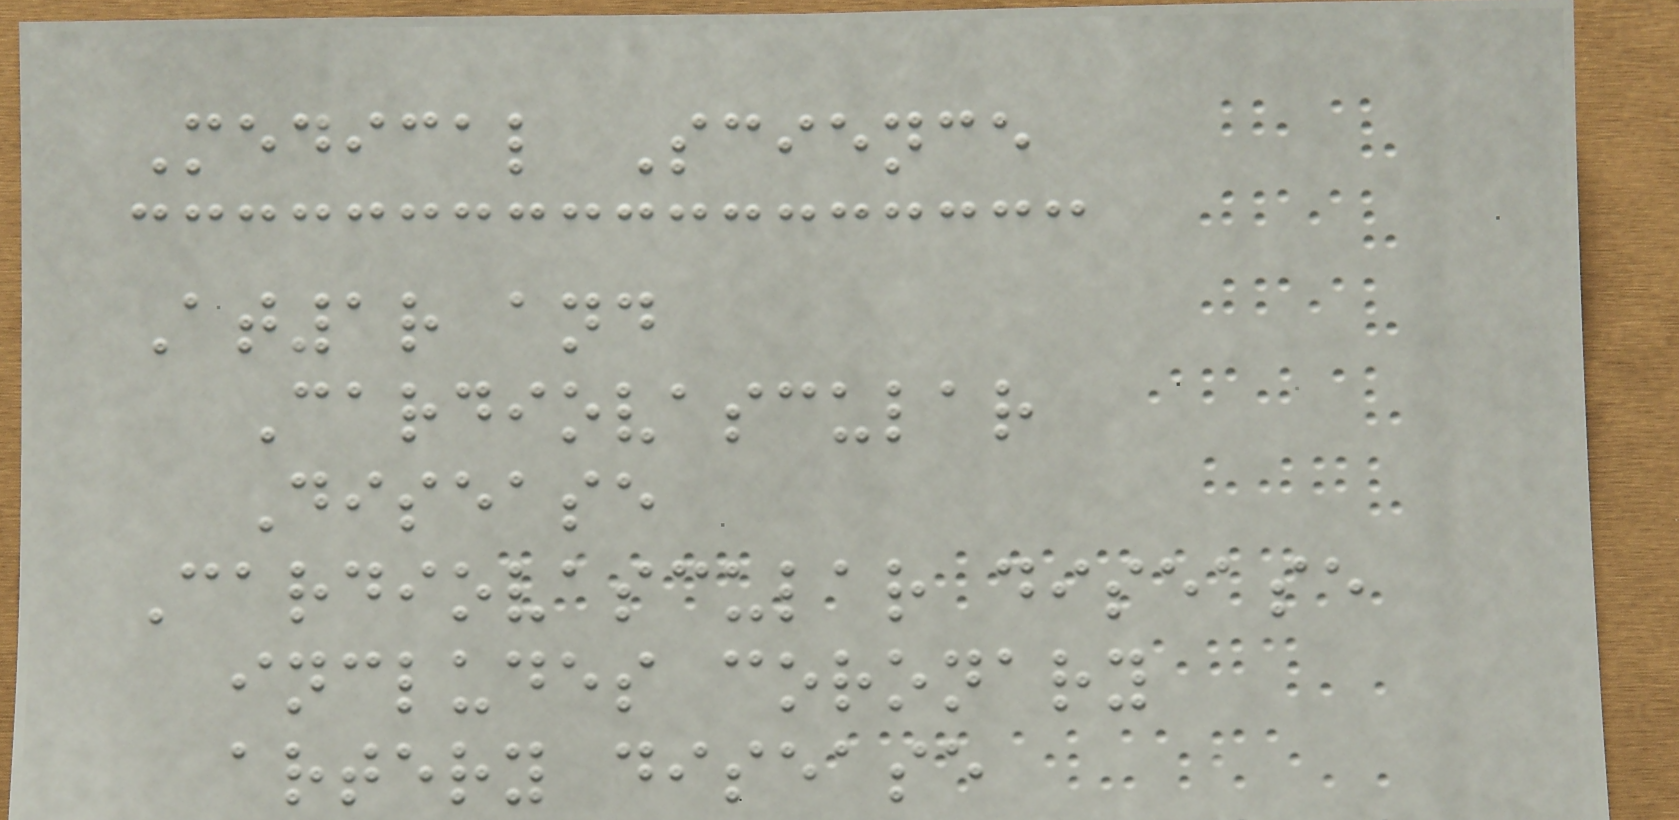Medical Science
At1r and
Cardiovascular
Disease
Cardiovascular disease
includes coronary
artery disease
